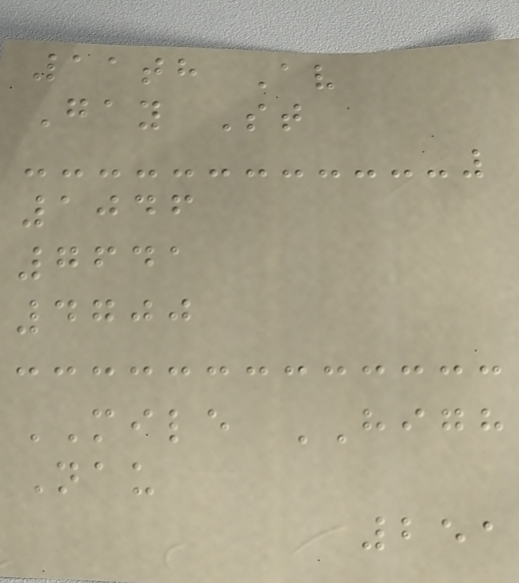11th Av
Gay St
1046
7641
4700
MILE HIGH
Nau
251
